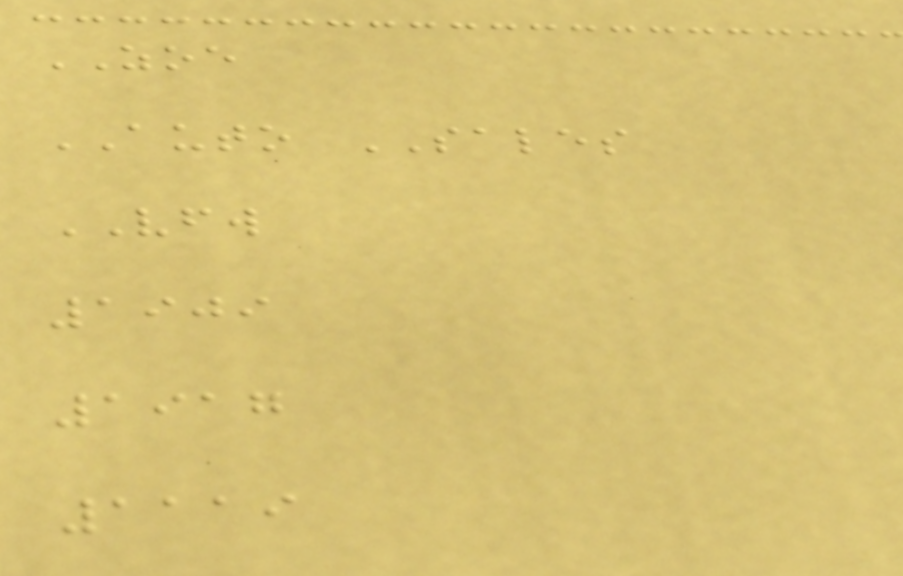ZOE
AUTO SALES
VFW
1909
1917
1119
